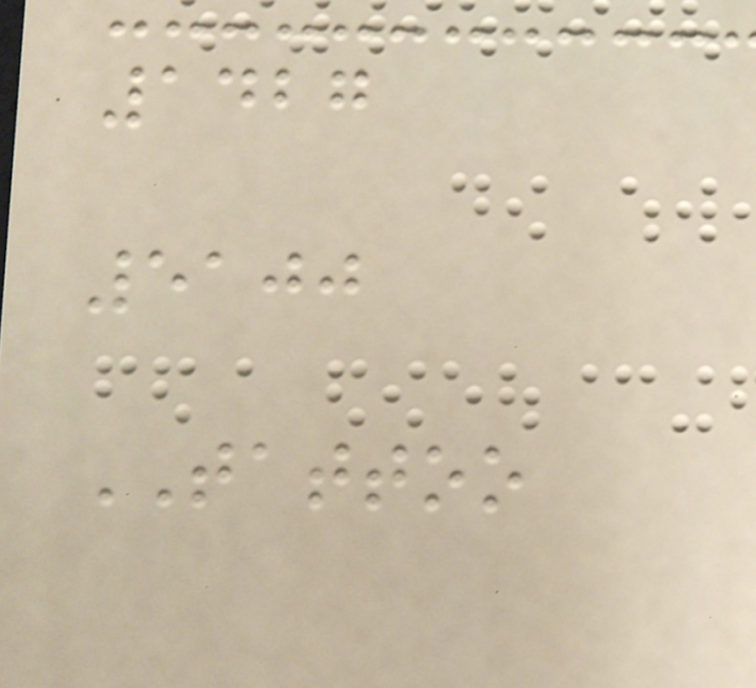1427
5100
TATTOO
